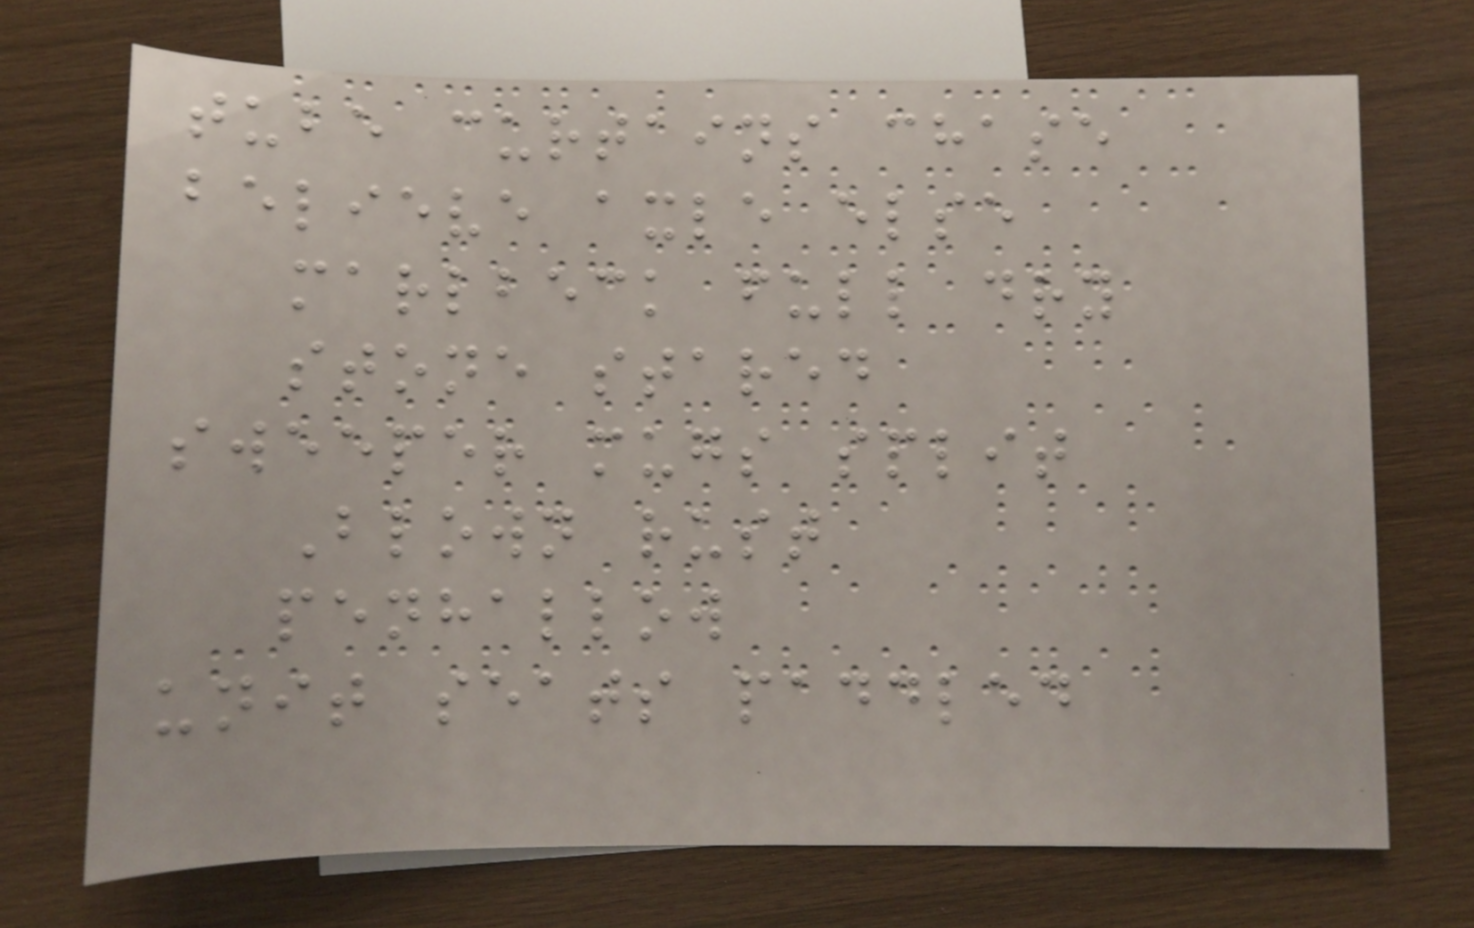tube curtains chase
believe axle else
marlbeck full dry
stone stared
sweeper mugs split
Blown rust
penhallow
unit seats paddled
